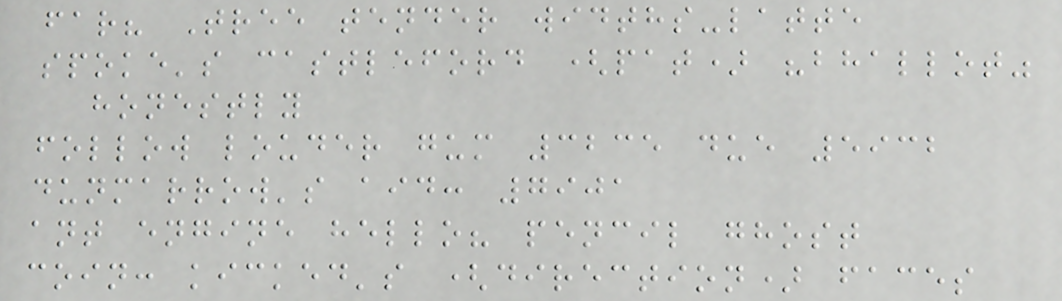far? Tree tender widths-latte
spoke's castleford (pat) "bhallot"
honestly
follow louder gum 3235 due 5932
dunmarrow's aid: 7901
ant engine hello? pencil ghost
coin: kicked's (direction) faces
